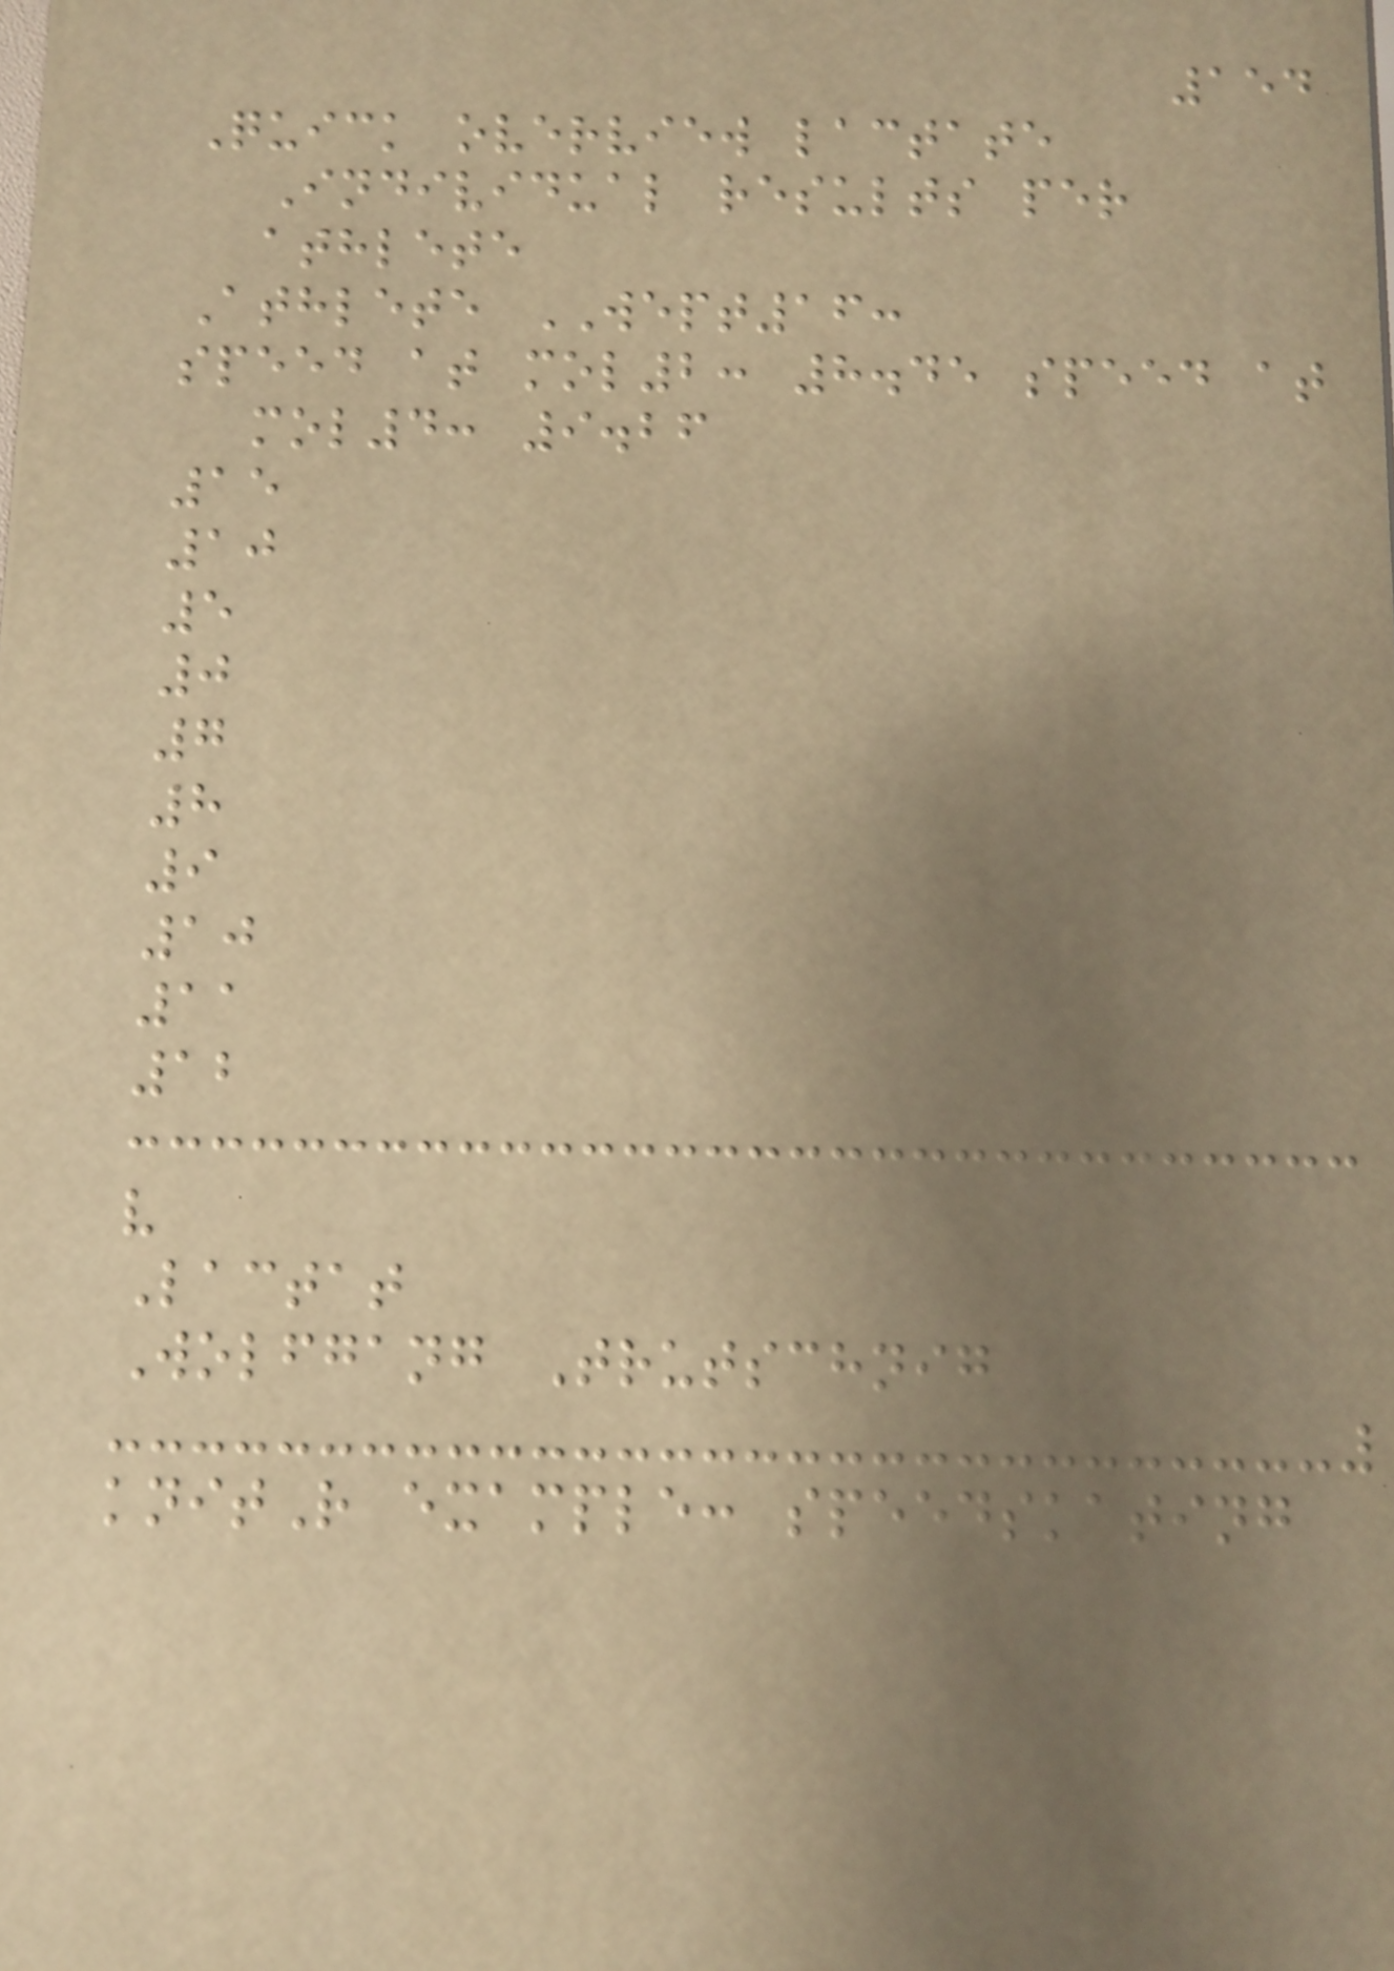154
Quick overview lactate
Individual results per
athlete
Athlete WEPT16:
speed at mol2: 8.45 speed at
mol4: 9.26
15
10
5
0
7
8
9
10
11
12
v
Lactat
Wolfgang Trutschnig
knitR example: speedskating
